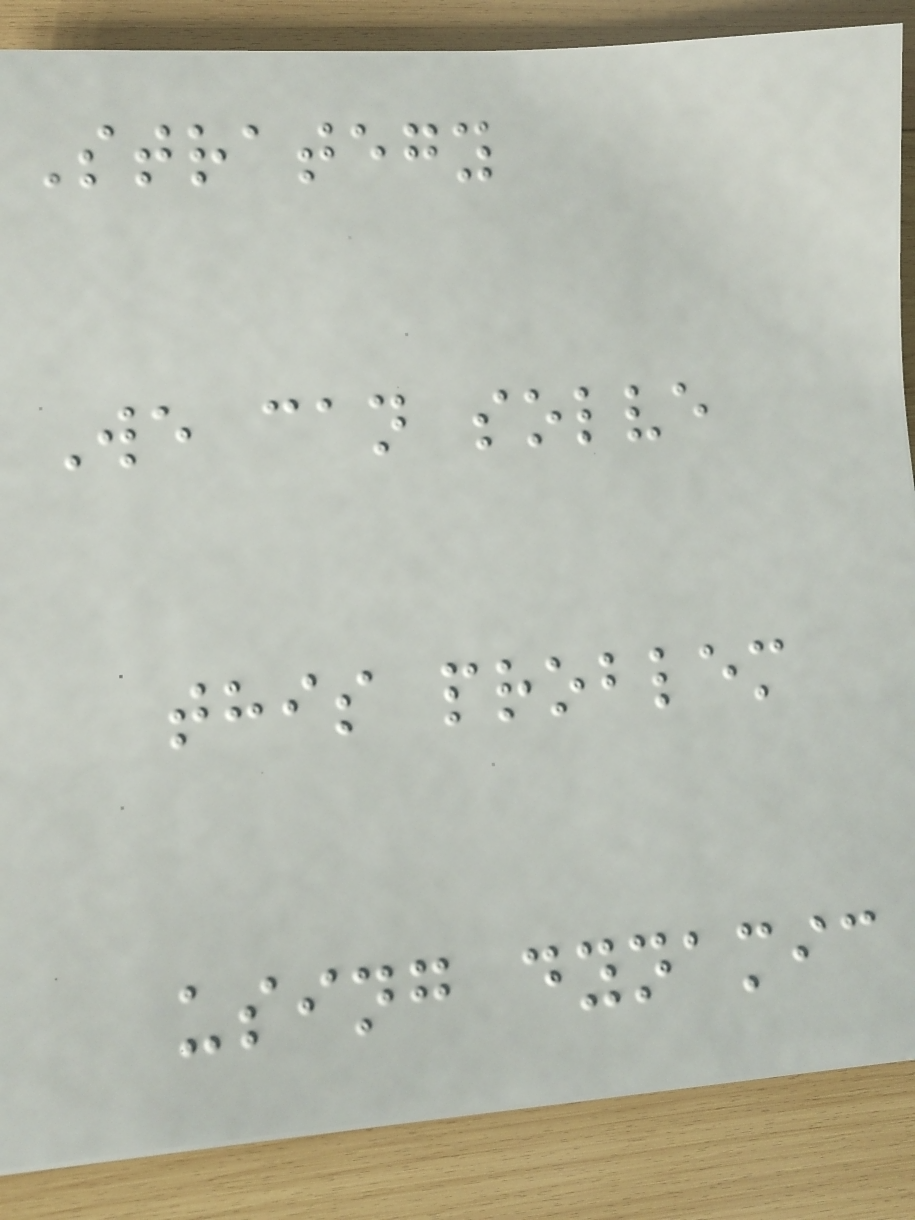Strategy
We can solve
this problem
using dynamic
